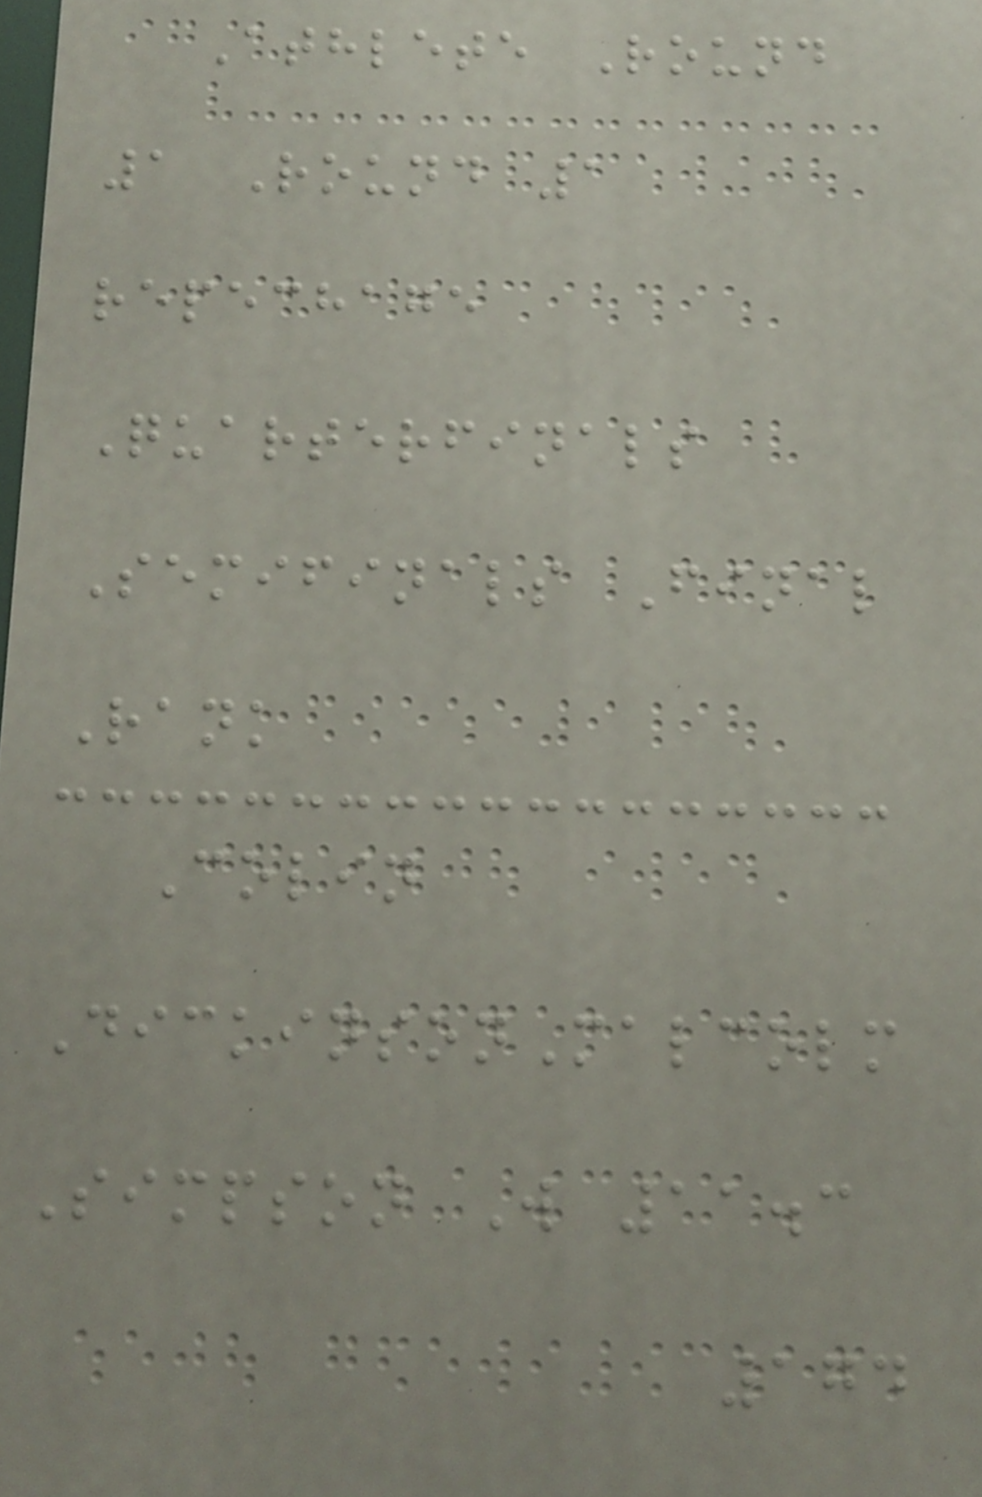Athlete Round
1 Round 1
repechage
Quarterfinals
Semifinals Final
Rank
Colin
DickinsonMalcolm
Simpson W 11.3
174
